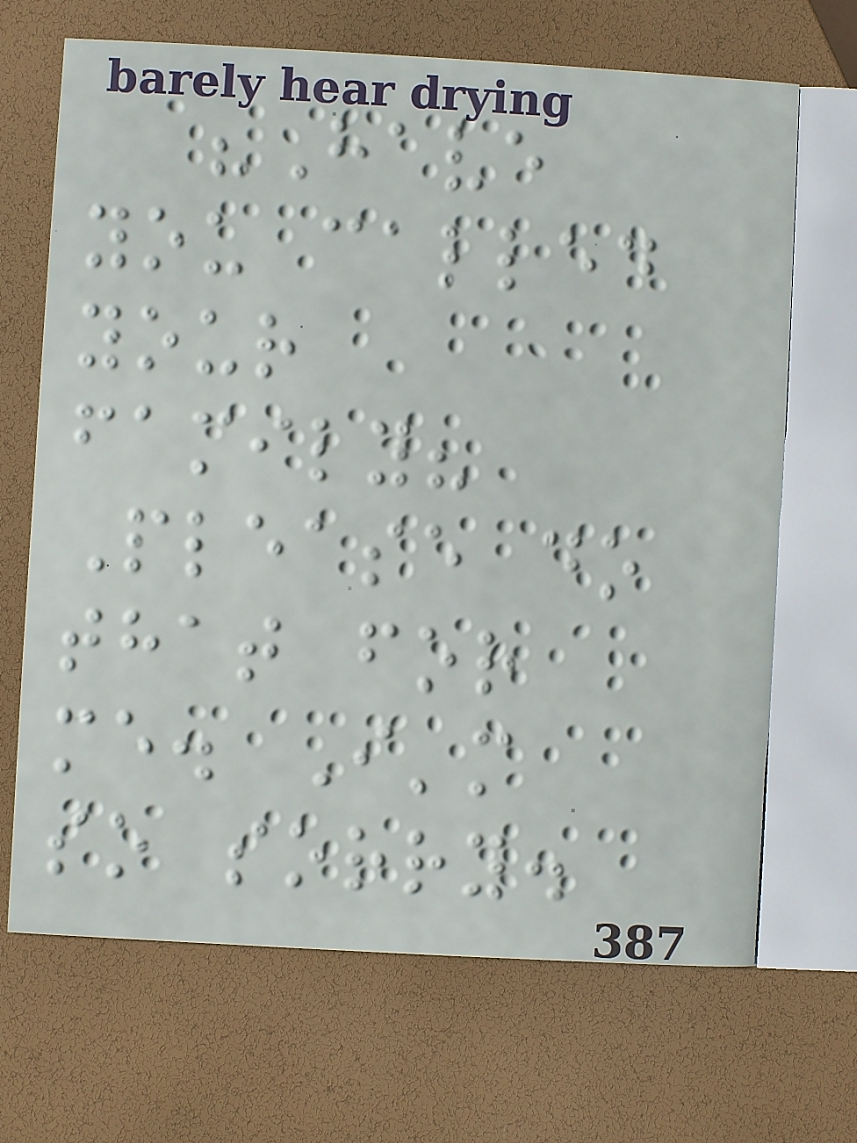"Have
you called
your
family?
Please do
that for
me. I'm
so sorry.
